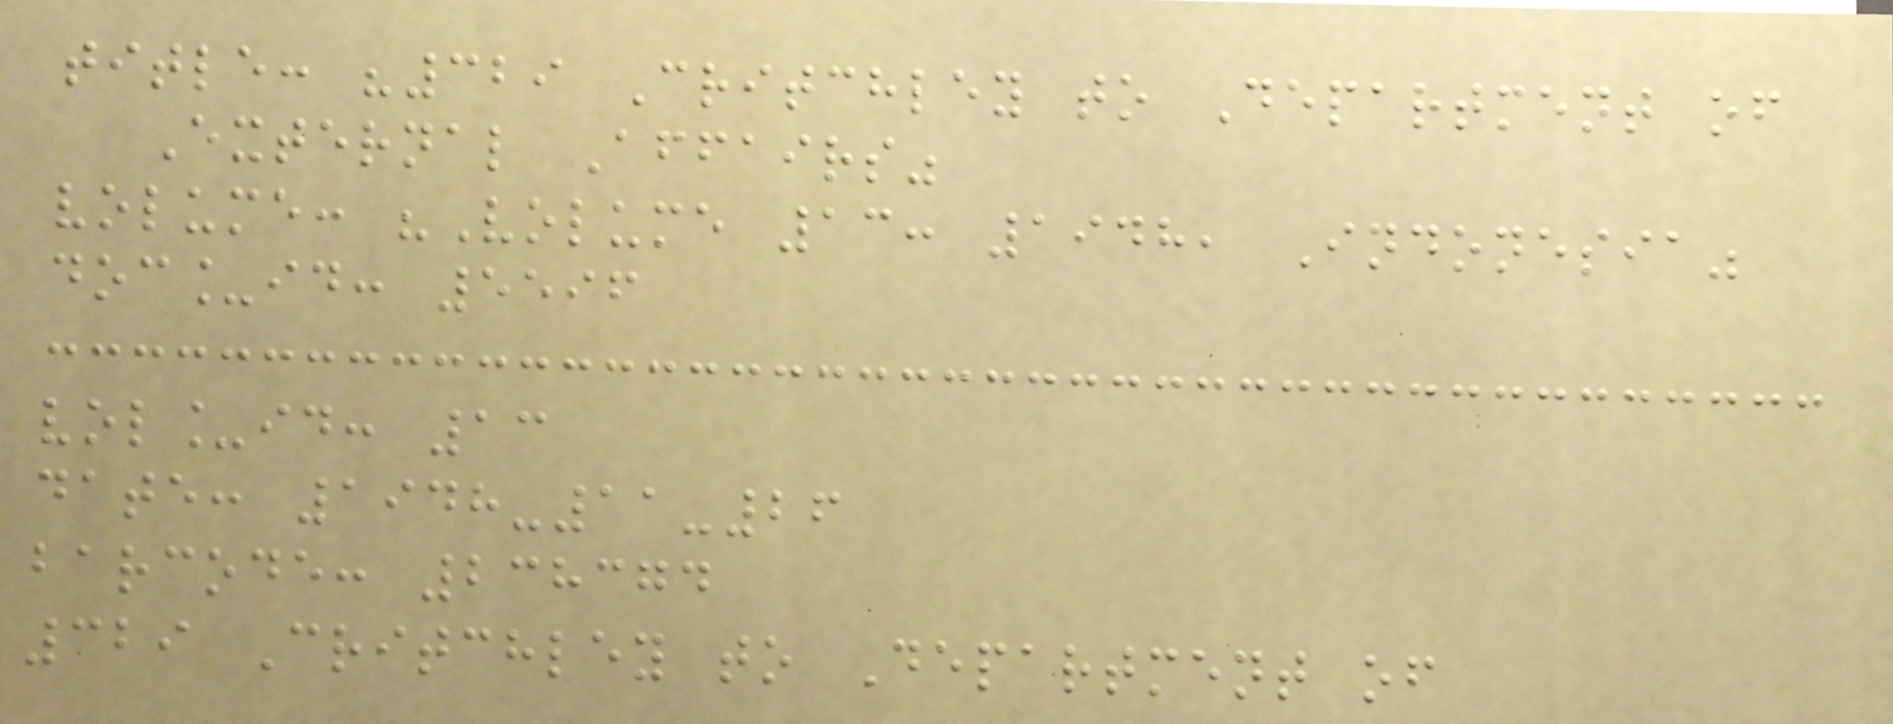title: "329 Critchley to Department of
External Affairs"
volume: "Volume 13: 1948, Indonesia"
doc_id: 5596
vol_id: 13
date: 1948-11-26
barcode: 238374
329 Critchley to Department of
